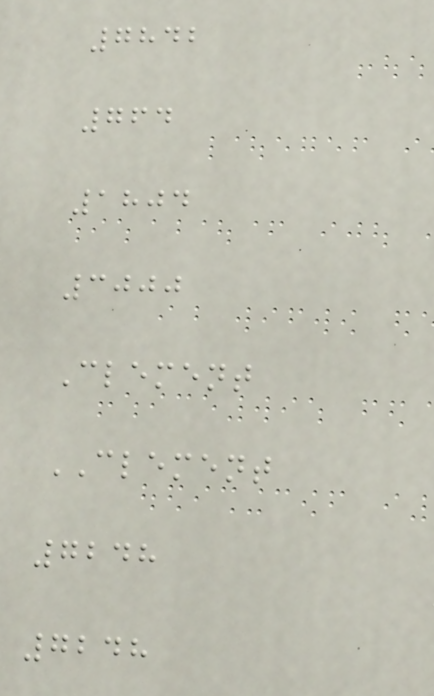7842
764
1804
3000
Clement
CLEMENT
7248
7248
